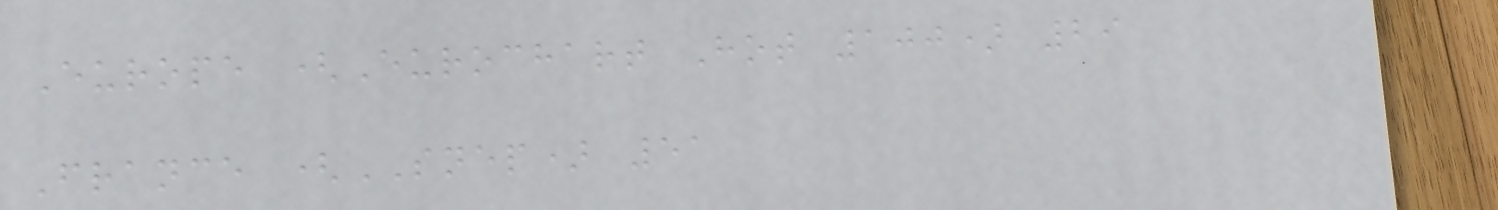Europe (Eurochart Hot 100) 29
France (SNEP) 51
